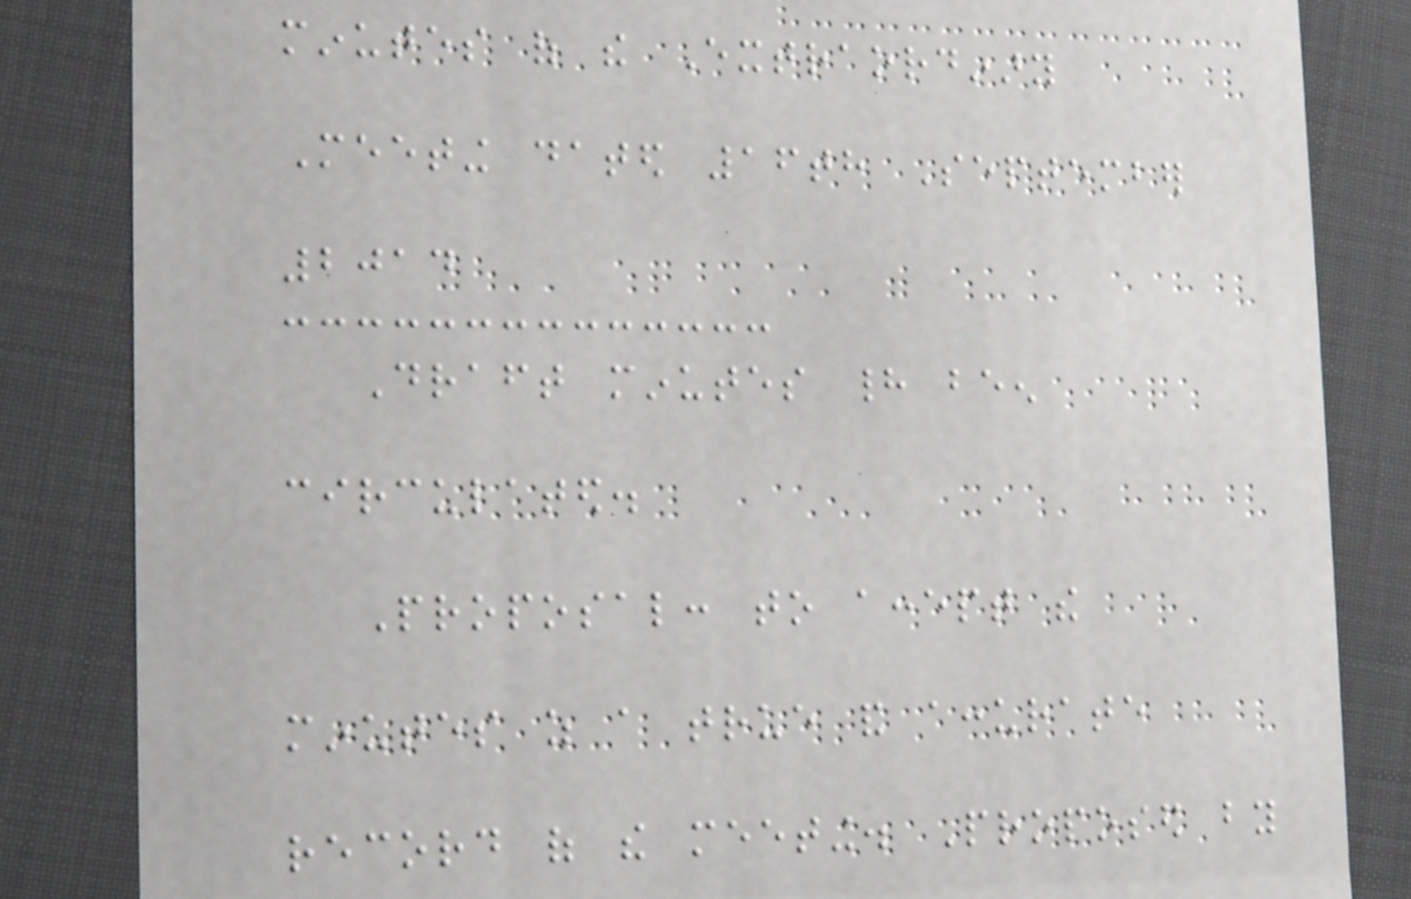minutes of the Extraordinary
Meeting dated 16th September
2014
Draft minutes had been
circulated.
Proposal: to accept the
minutes as a true and accurate
record of the meeting. Proposed by
